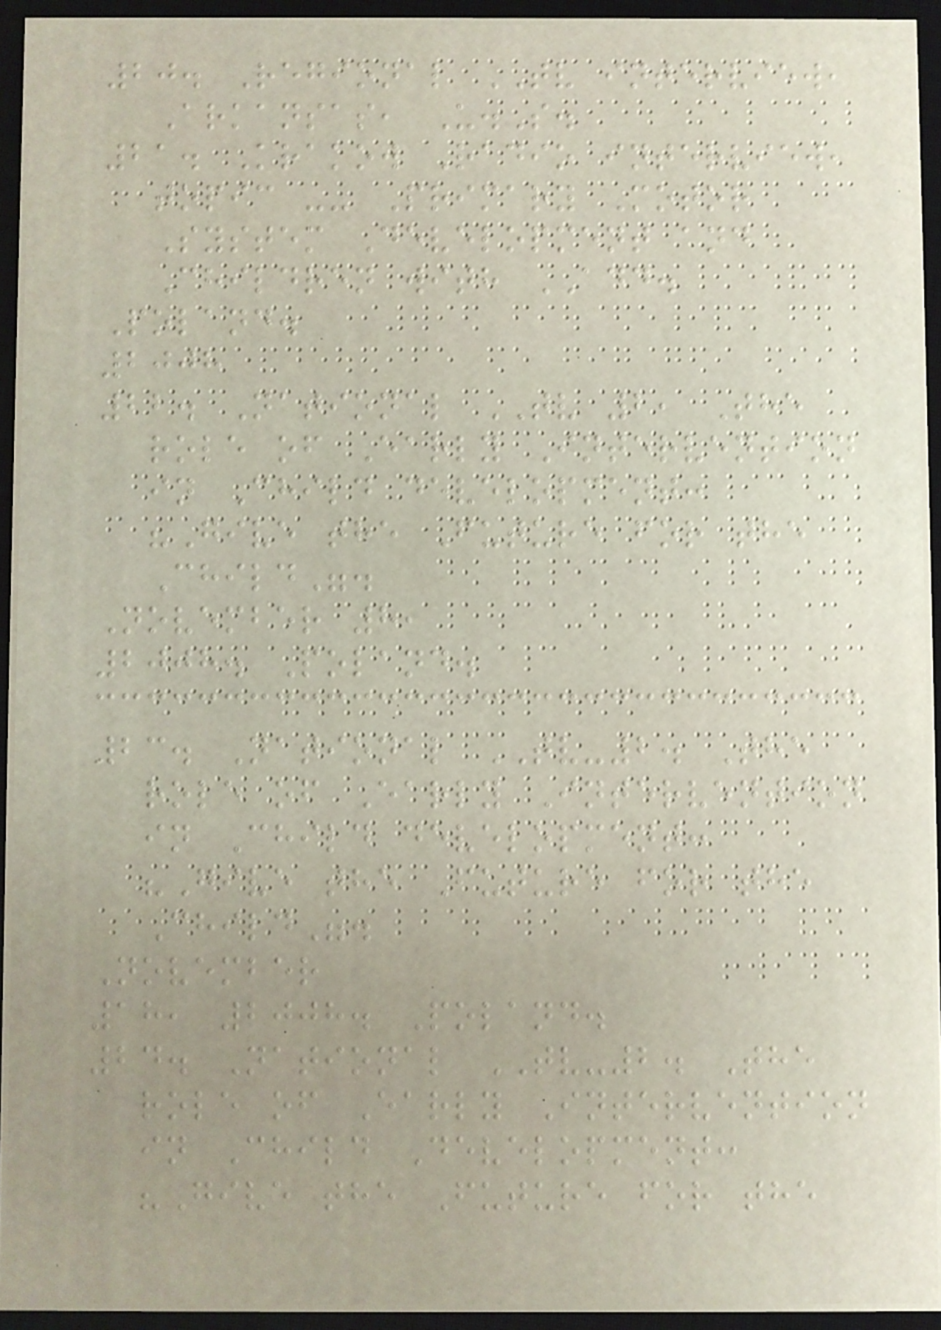20. Regional TV interview,
Arkansas, U.S.
21. Krakow Radio interview,
topic -- Primary Motor
System Development and
Children with ADD.
Poland.
2008
22. National TV 2, The
role of Early Intervention
in Child development:
"Give the Future for the
Child".
November 8,
2008. Poland.
23. National TV-2. The
role of Early Intervention
in Child development:
"Give the Future for the
Child".
November
18, 2008. Poland.
24. National TV-2. The
role of Early Intervention
in Child Development:
"Give the Future for the
